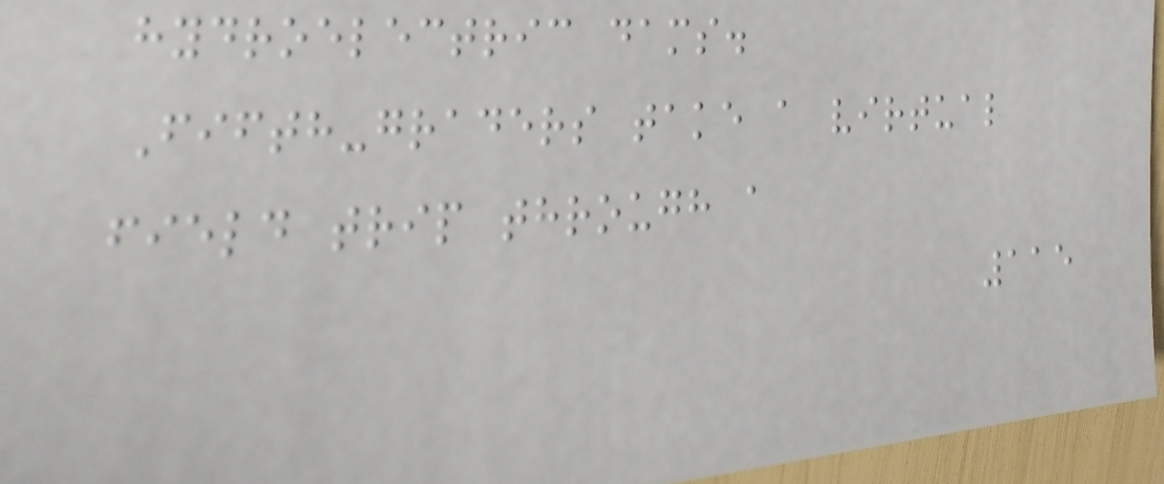hydroelectric dams.
Fifth-graders take a virtual
field trip through a
115
